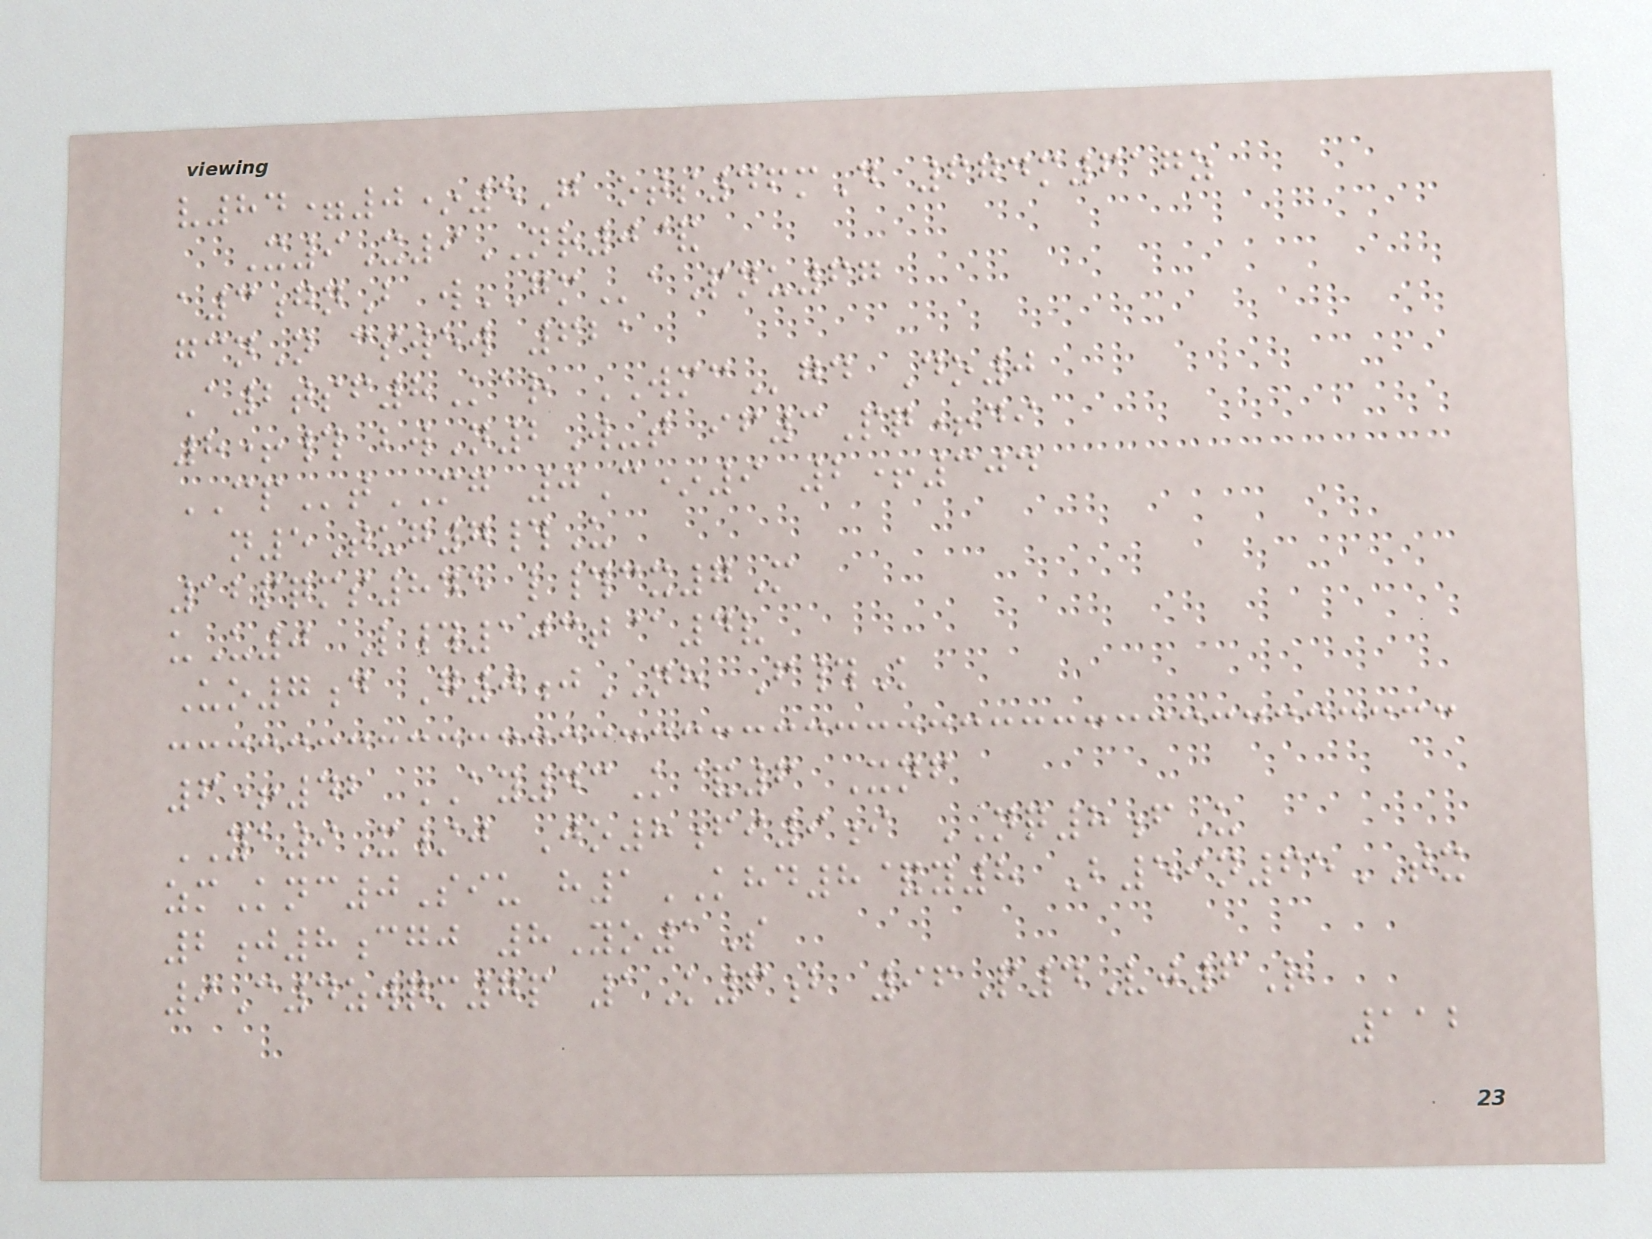v84=0*5G ots46mD 674m617z
X9X9NR0&
a3gnB wGMaPnu67
gcnN cswew 621
A2tsf8Kar WMCgd Do0
8+# bwN2W-t if3Pq+di
CPtMG 0C*9 2+304
n5Tug7#U
12pqms845 l#cx7M
uU0 L#103t@4v
Uo7d G0jNH F#K
6+42 AY43K&6 Xnf
YA9X/j Jo8fi9i NQ8fU
zmKnc0Siu h1KHD8&y8 B59n65TX
2j8cgj 8Yo1S
9C4zwqm7p 1K6b 96P4Vj6R
112
